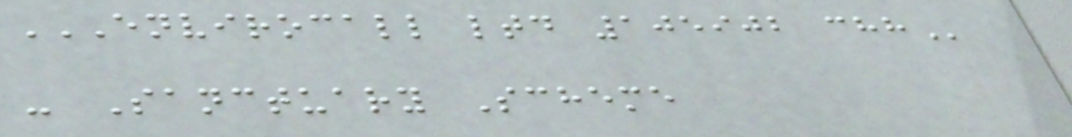ENVIROCALL LTD 105902 CHH
- Sanctuary Scheme
